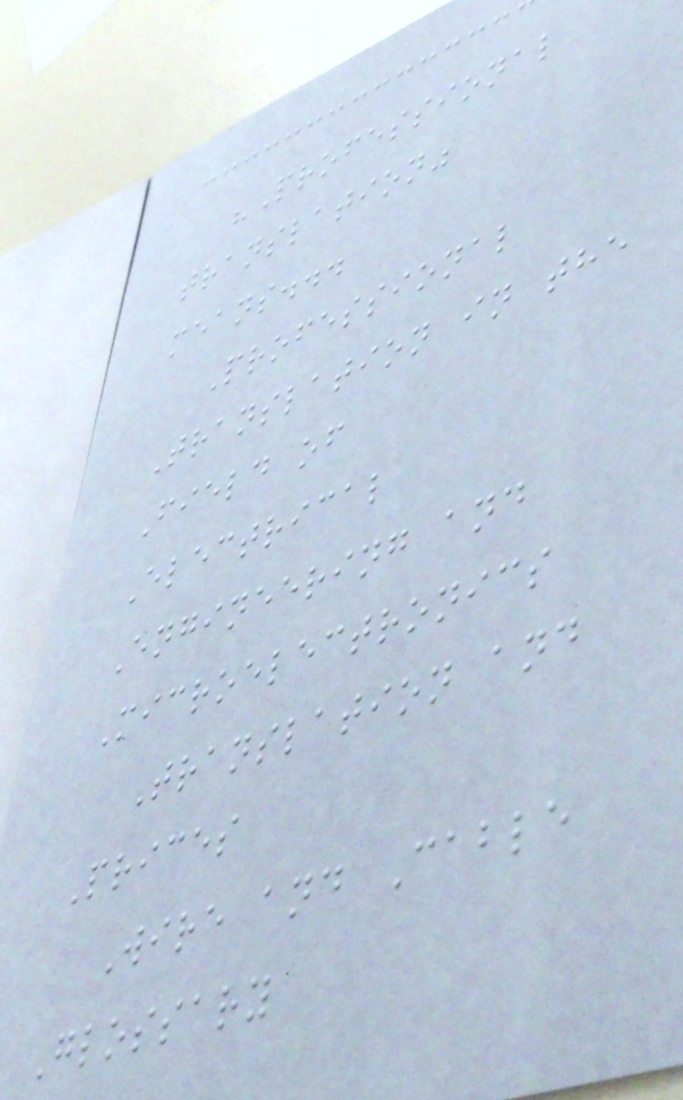"Professional
translation"
means...
Professional
Translation in the
Field of
Electrical
Engineering and
Microelectronics
Translation and
Prices
Wire and Cable
Glossary
